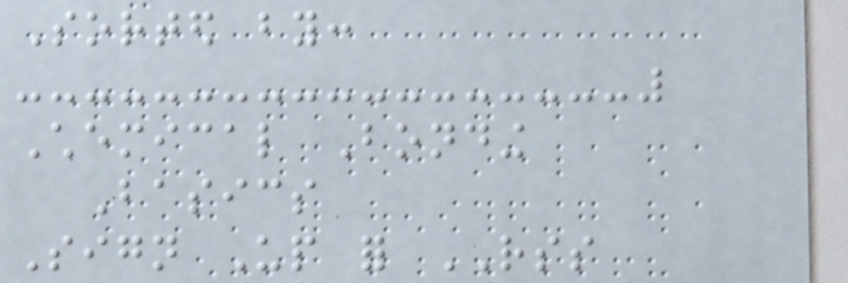Sorted by:
Chemical Bonding
Basics
Sign Up for RSS
